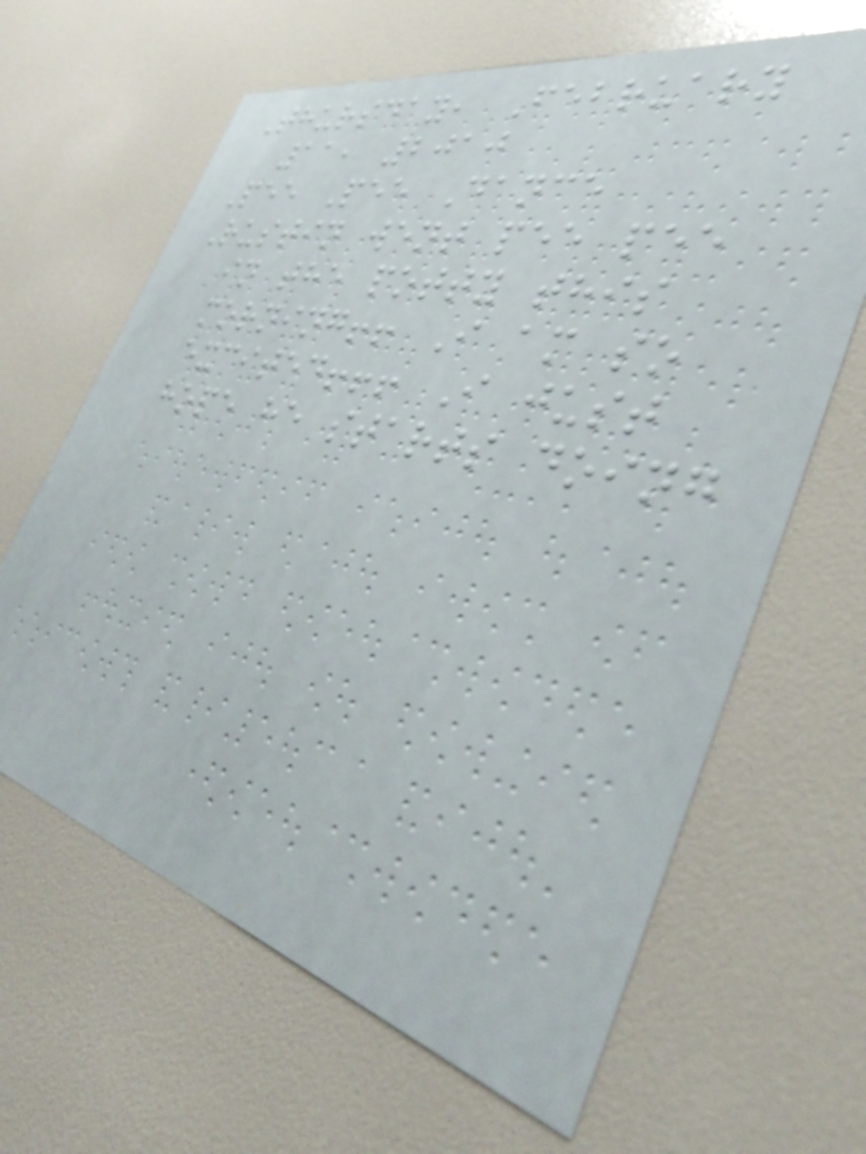Thursday, February
11, 2010
Pee Pee Dance
Rustin went pee pee
in the potty this
morning!! I am so
excited!!! I just
hope he starts doing
